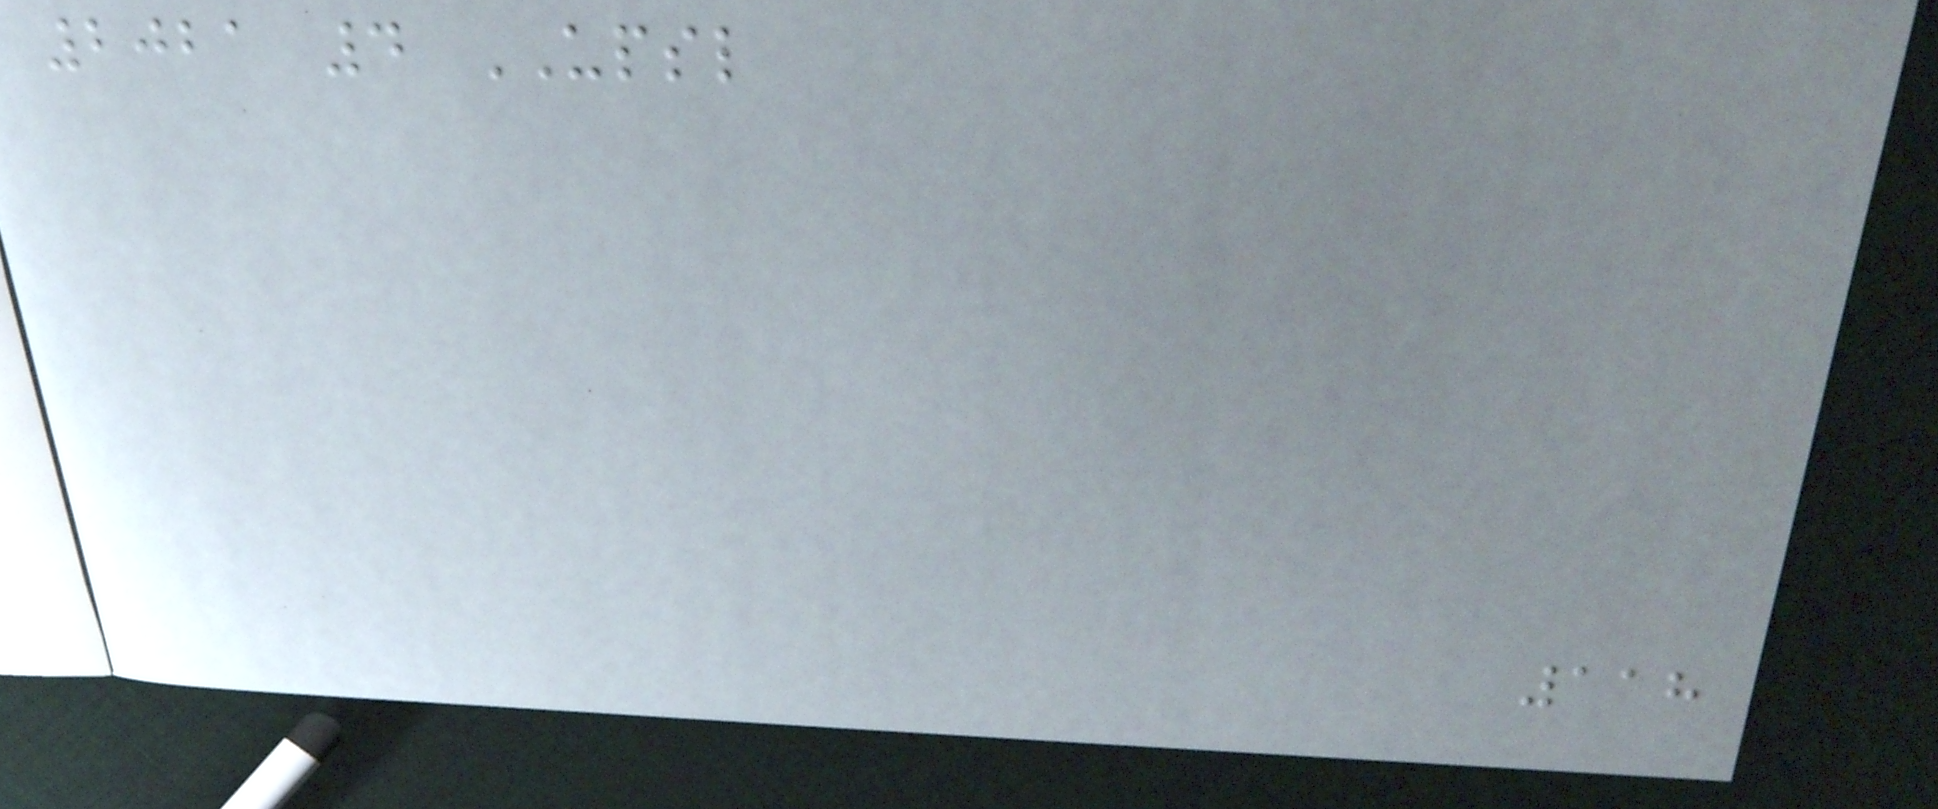2021 4 UPSL
118
